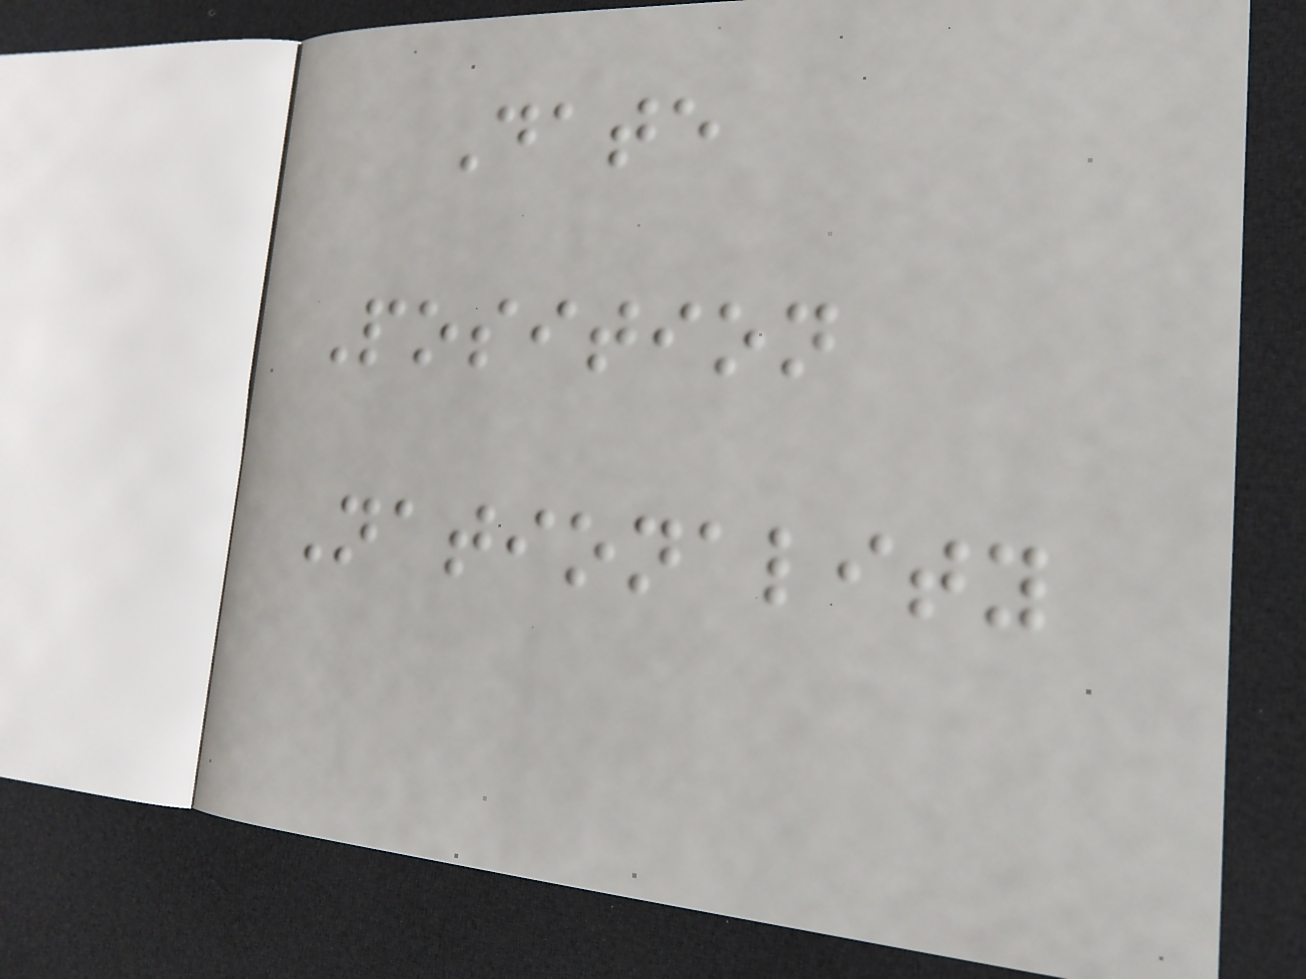Date
Position
Nationality
